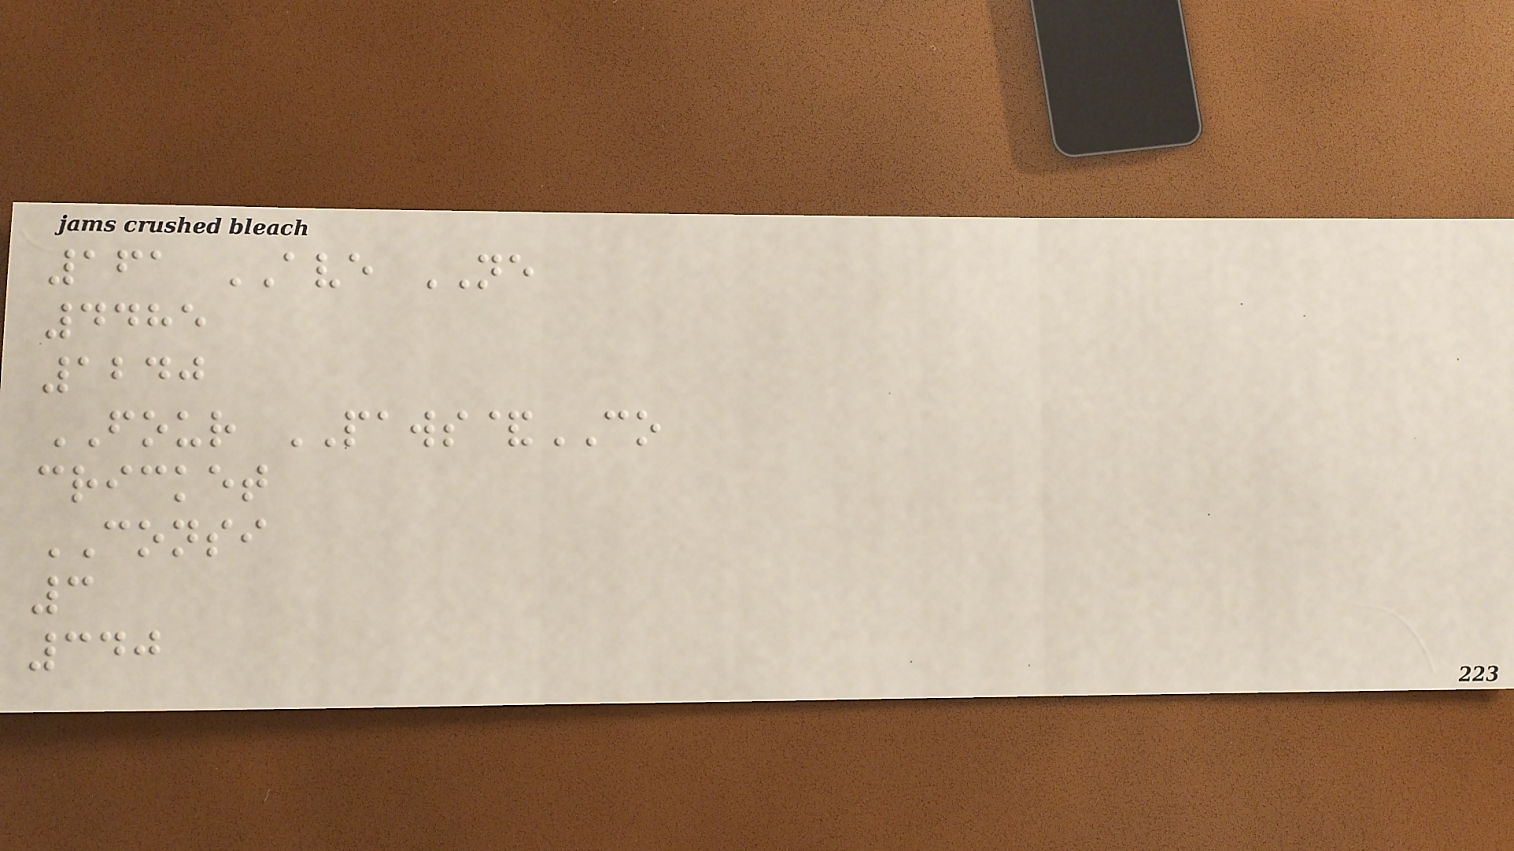161 AVE NE
4485
1240
FOUR PAWS&CO
cricket
CONSI
3
340
